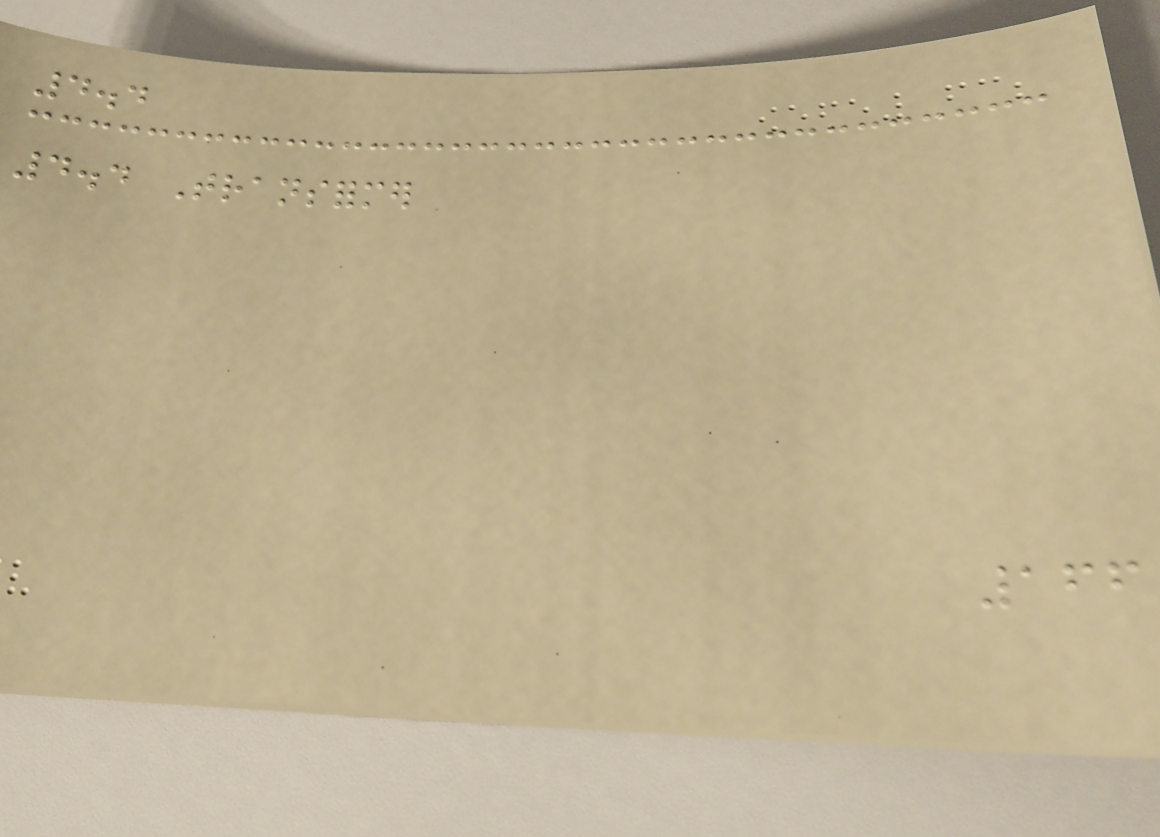4.4
4.4 Transformer
166
